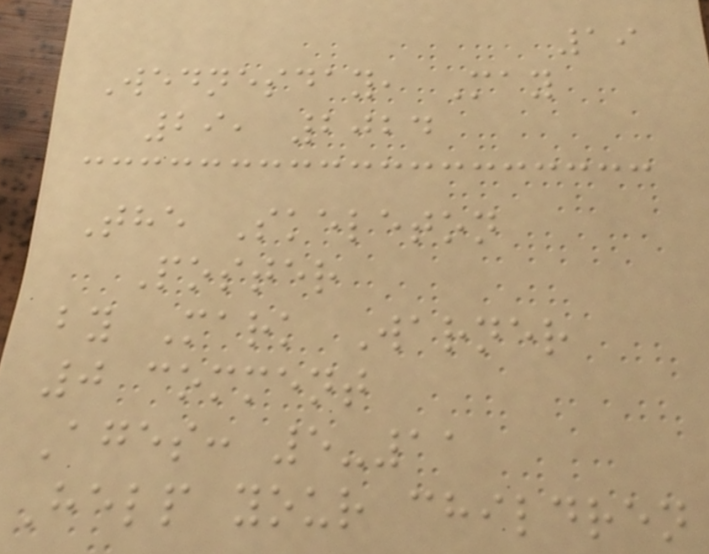19
Wednesday, May
29, 2024
The Skeleton
Poster
by Mark Warner
0 comment
Ages: 5-11
Help your children
